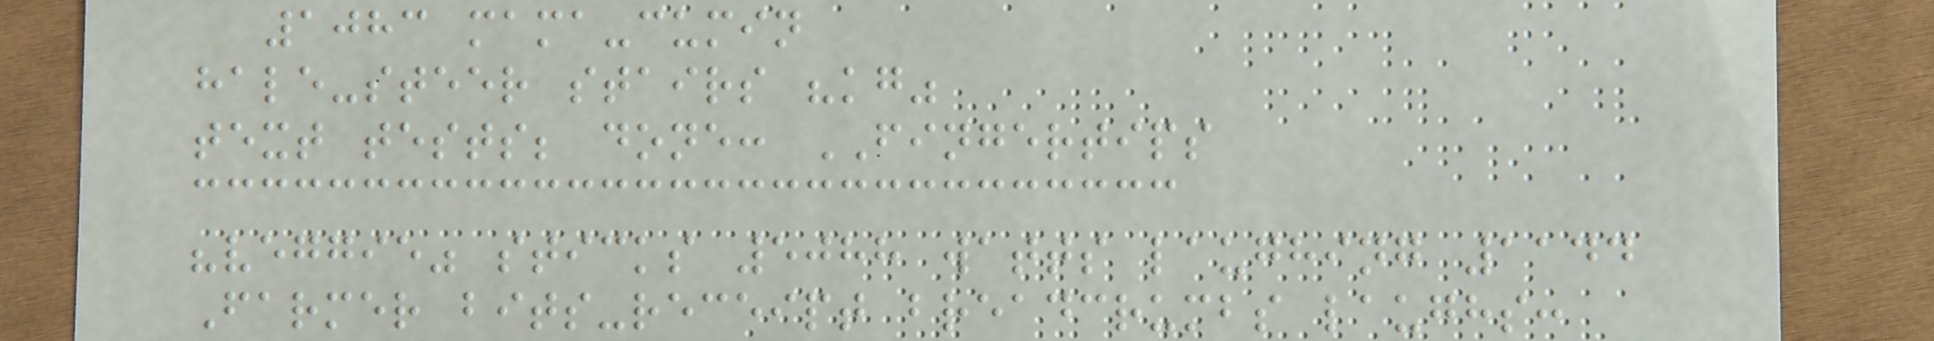1083 mama-cumin
hale-steer stairs "kg"
text tests; done: FINGERTIPS
"veggie" sticks 5088 watts laughing 1144
Farmer bits-receipt breadcrumbs laughs:
